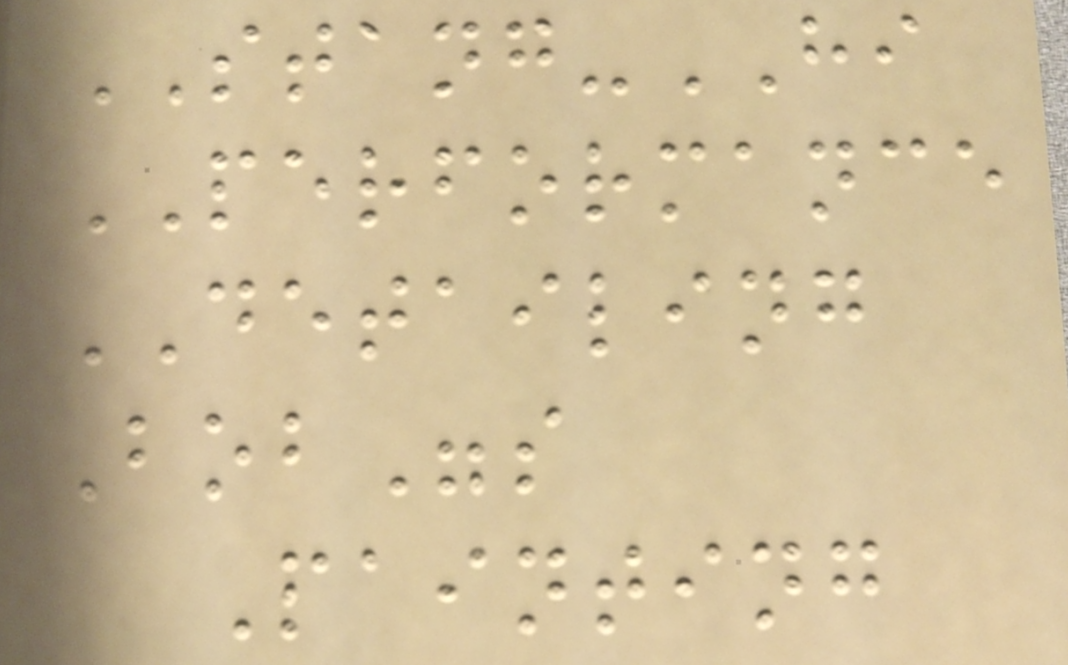STANG-HI
PERFORMANCE
DETAILING
Bob"s
Painting
